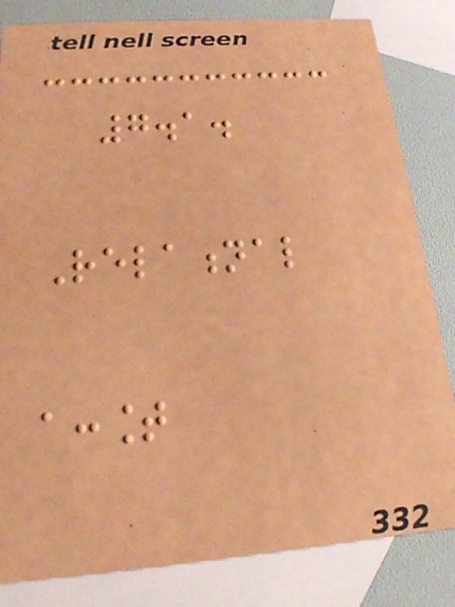7.1.
Relational
account
